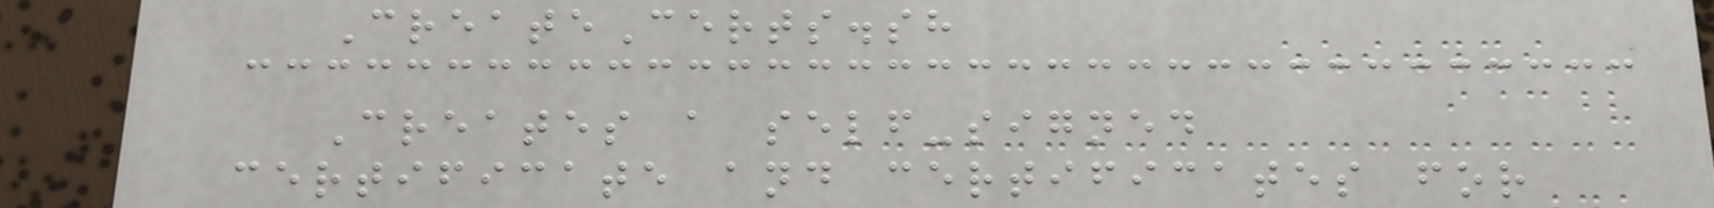CreateCerts.sh
Creates a self-signed
certificate and certificates for
